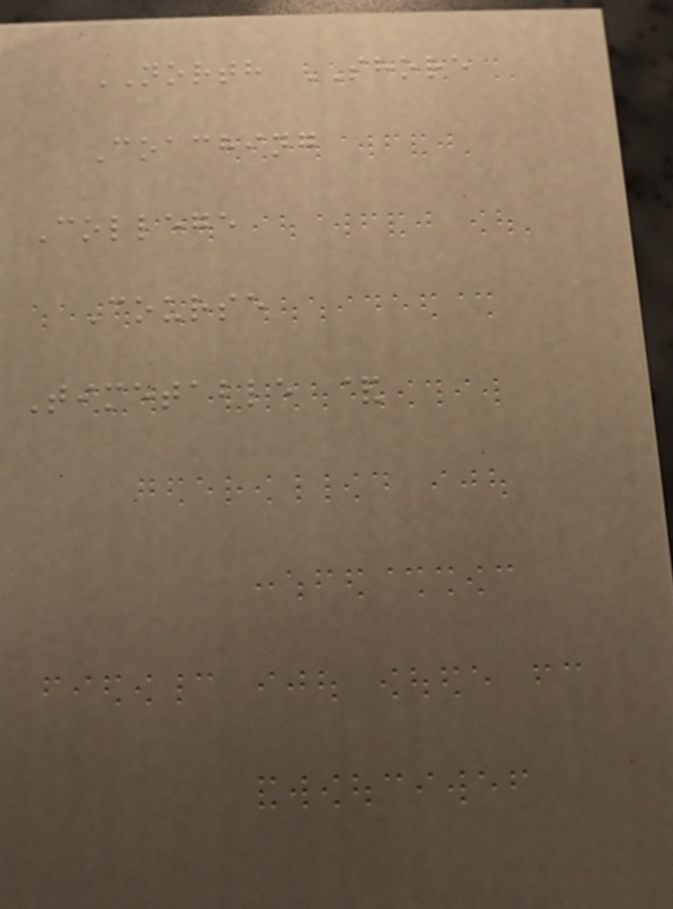NORTH SHORE
Coaching
College
Course
Timetable &
